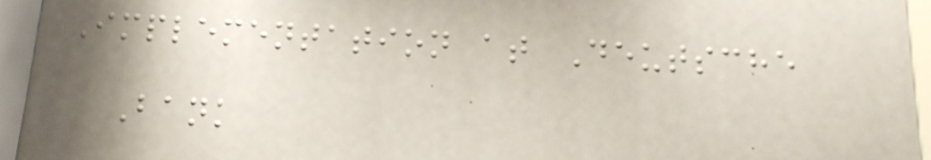Implementation at Deutsche
Bank
